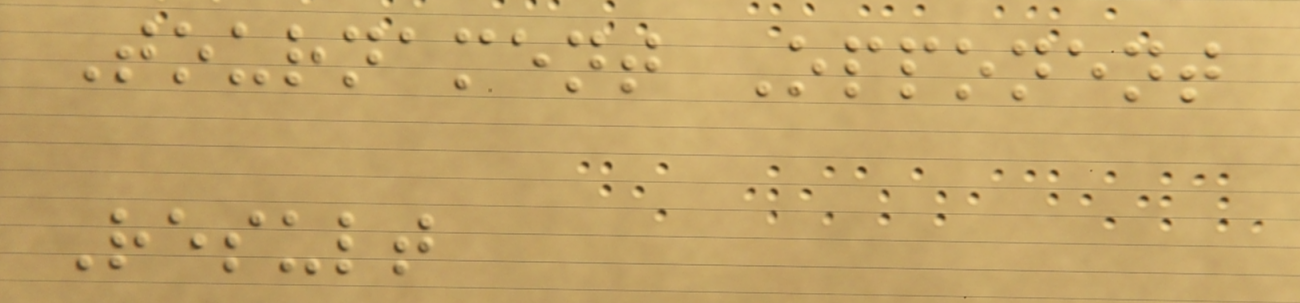Tournament Opponent
Result
